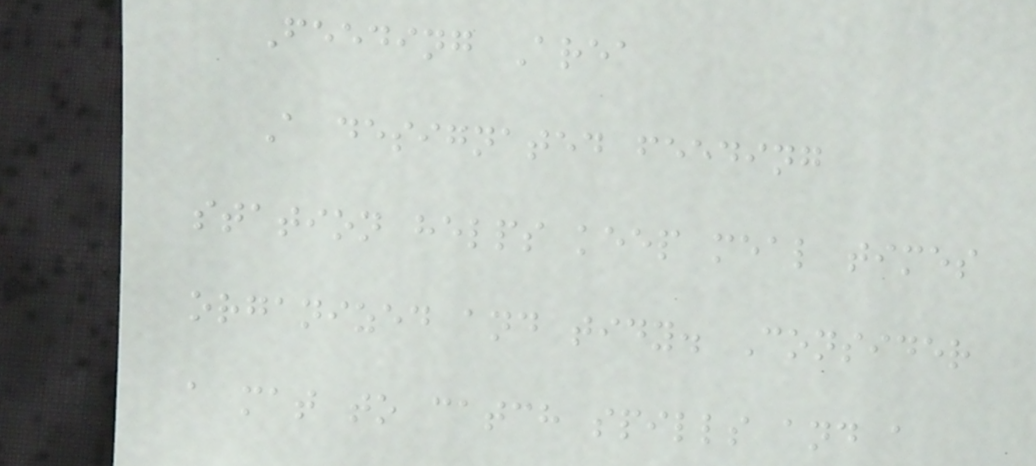Feeding Area
A designated feeding
station helps keep meal times
organized and tidy. Consider
a mat to catch spills and a
